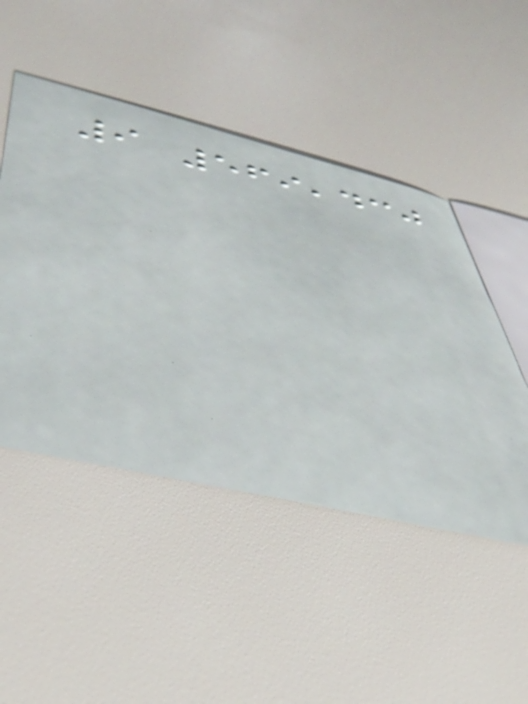9 569,430
